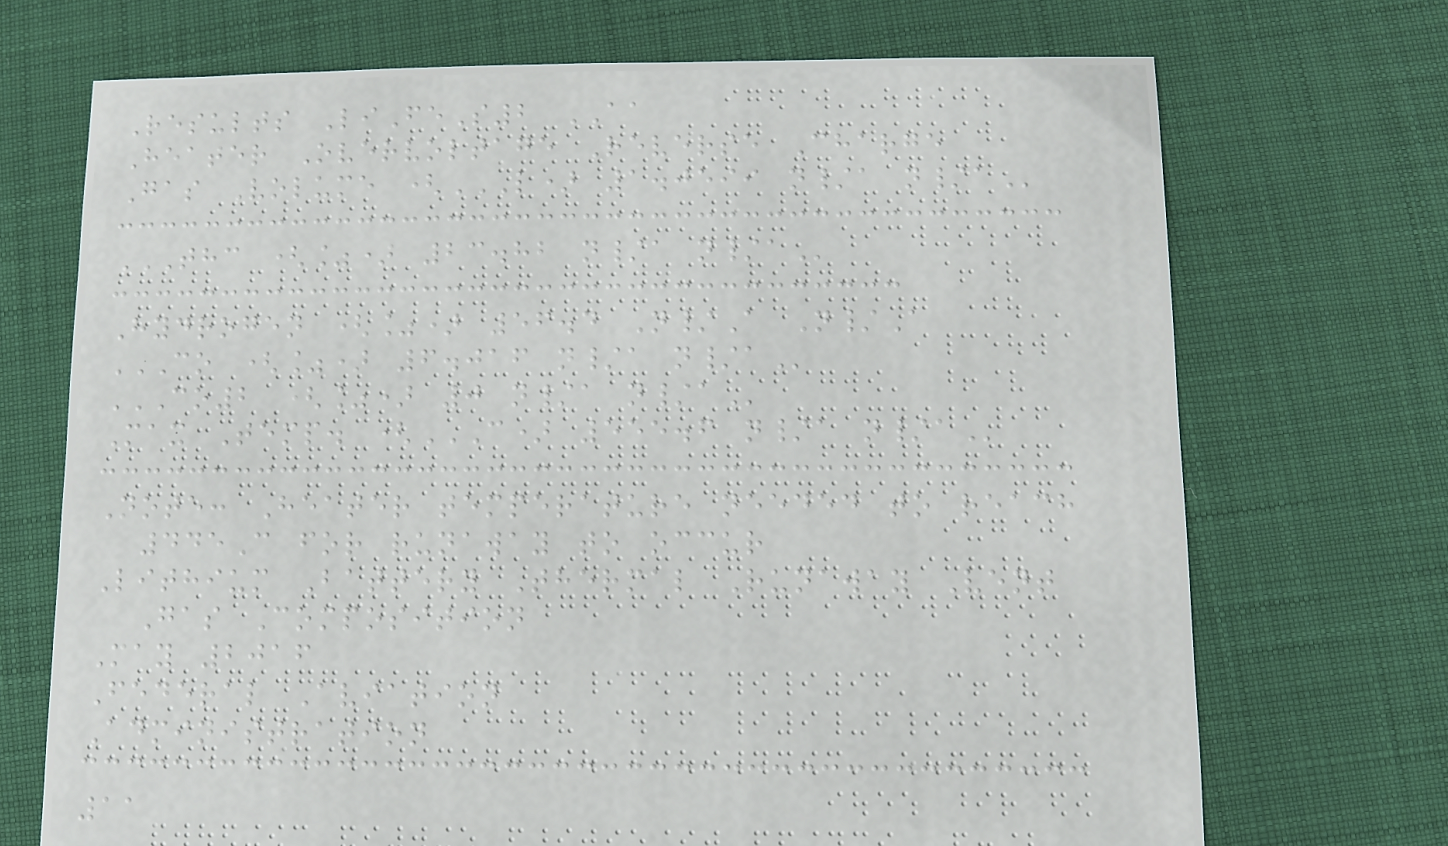Results LiFeS2 AA
Heater Overvoltage Reverse Charge
Gas Volume (L) 1.0599 N/A N/A
THC (%) 23.82 N/A N/A
Hydrogen (%) 56.4 N/A N/A
CO (%) 6.016 N/A N/A
CO2 (%) 0 N/A N/A
Max Temp. (C) 555.6 N/A N/A
Note: Heater temperature needed to reach
445C for runaway to occur
Lithium Battery Thermal Runaway Vent
Gas Composition
May 2016
Federal Aviation
Administration
11
